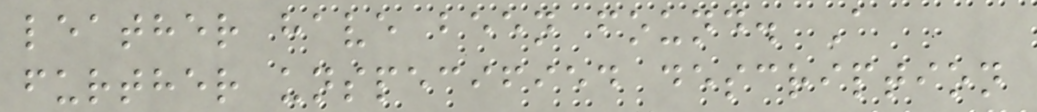leather have been found. A
further unspecified description
